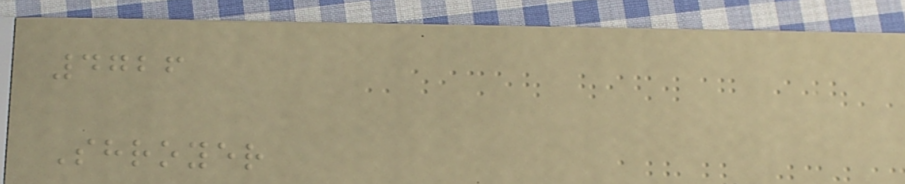4726
Shroyer
